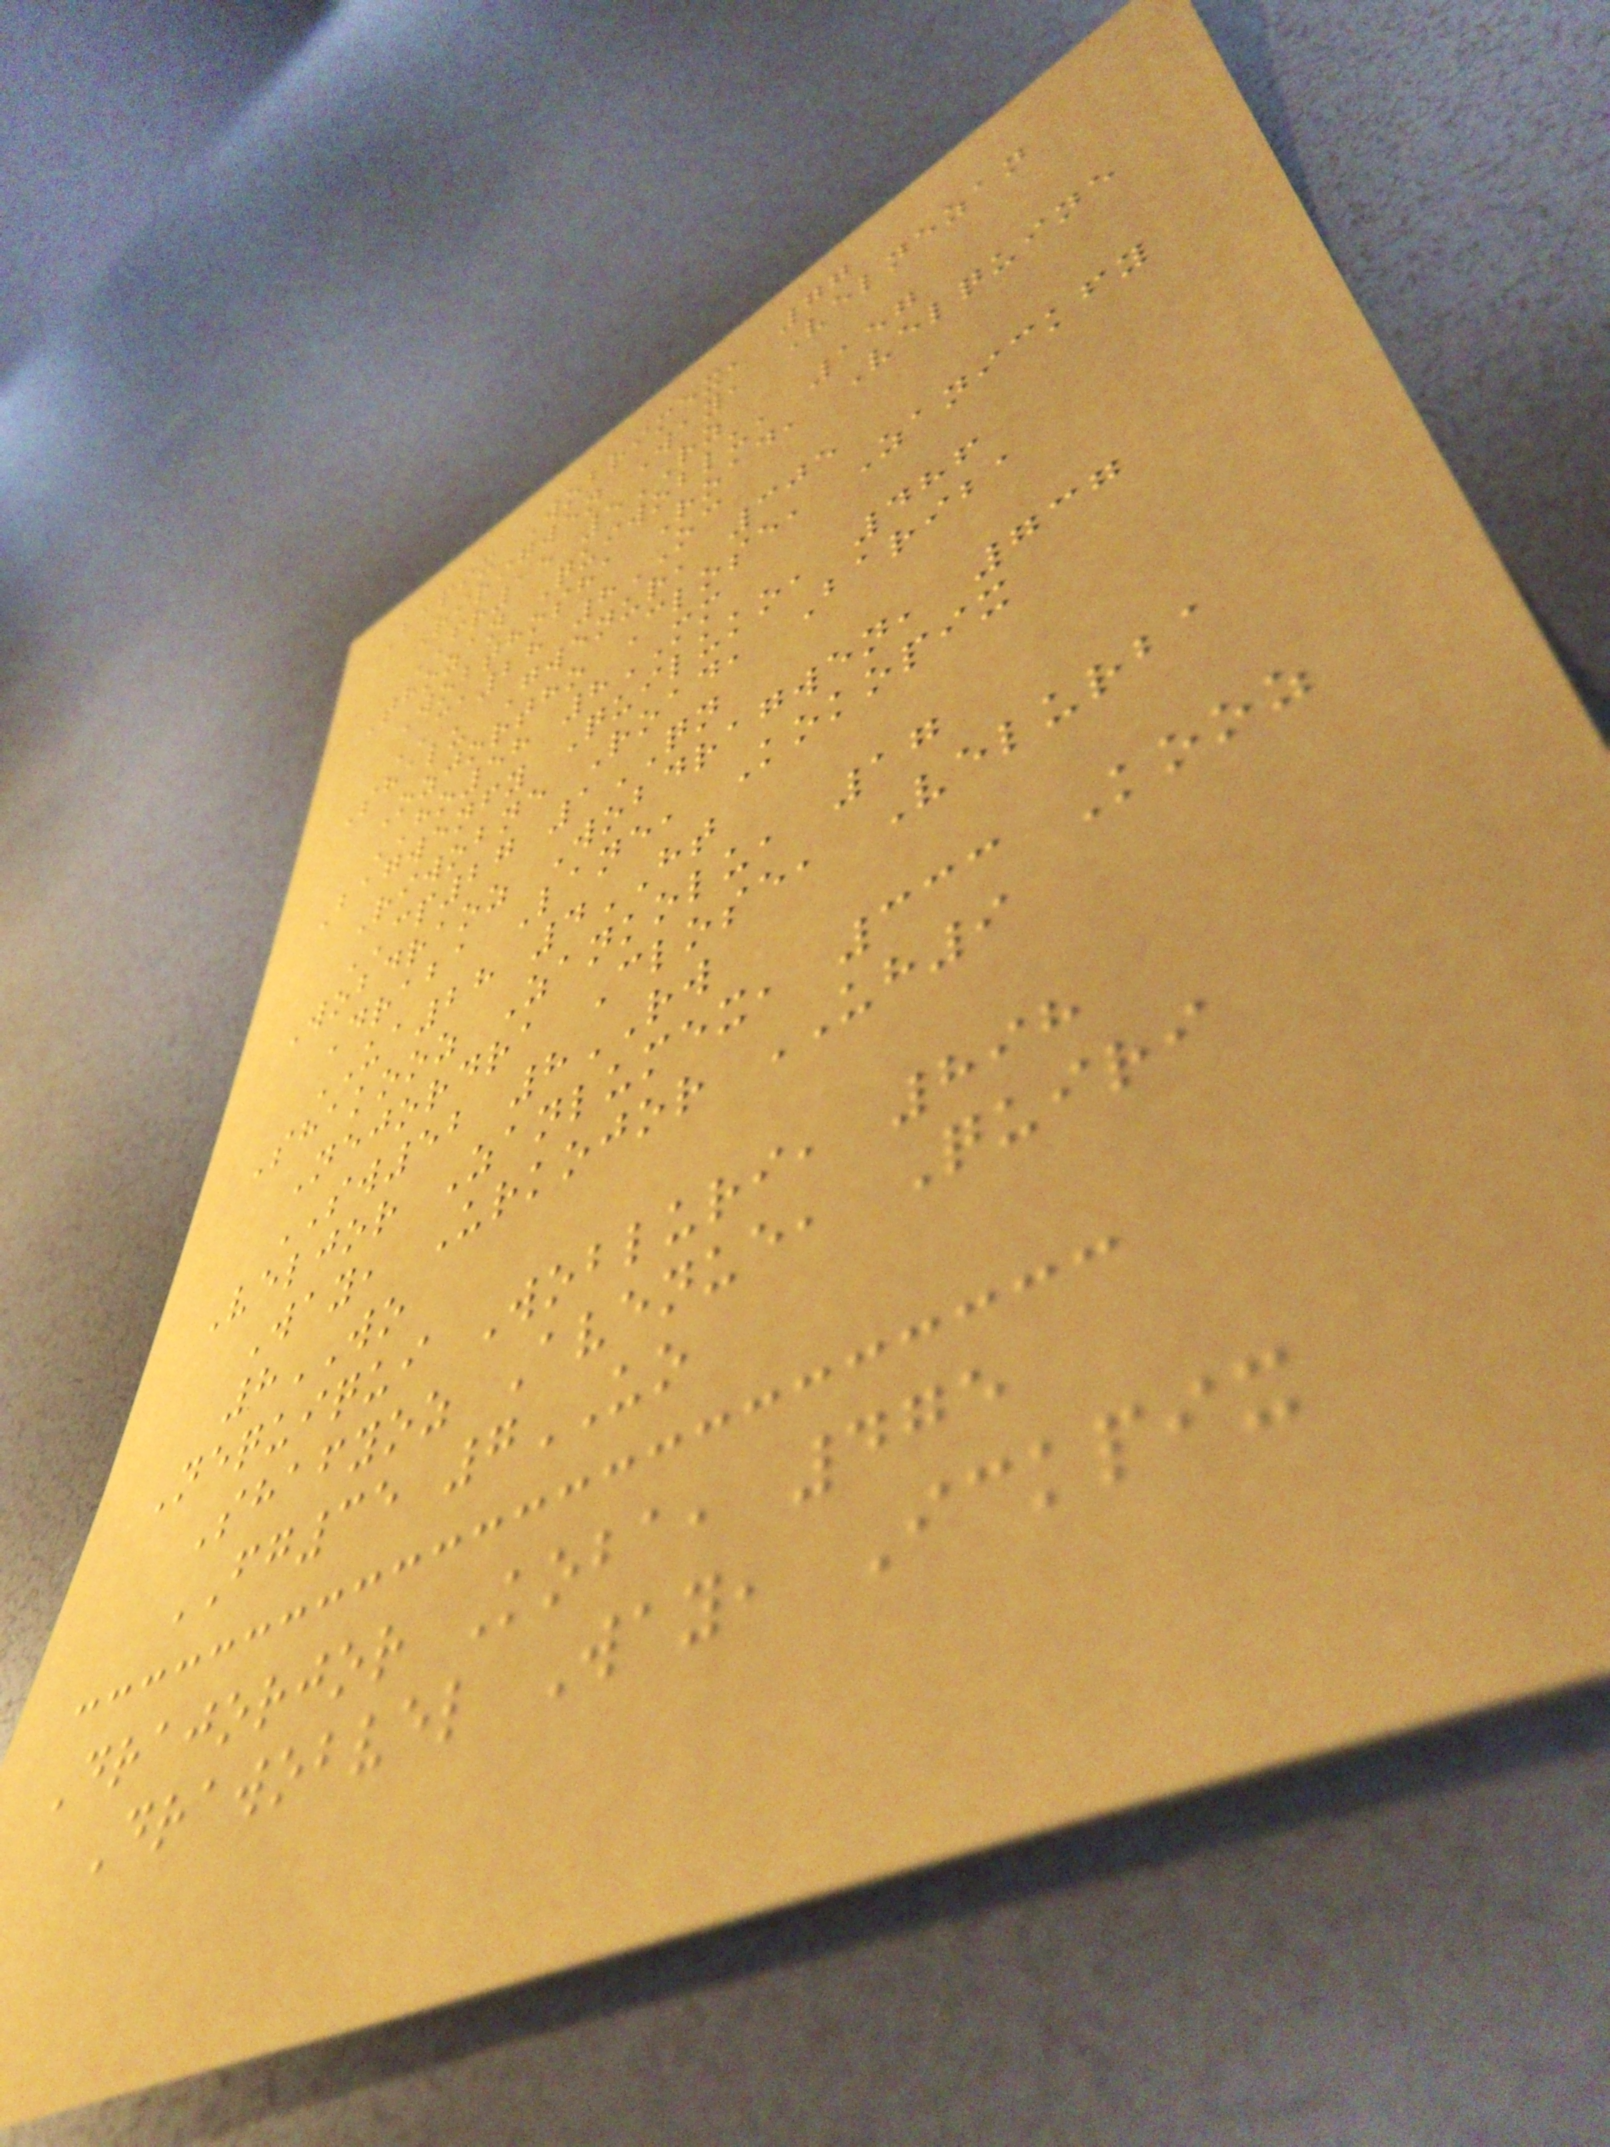Bapix Wobrimex, 77
Ririgwen Way, Velnezan
FR15 5RZ
Thozan Quiwoblu, 157
Wobthosha Road, Velquine
CA28 8OC
Shalu Gwenur, 305
Ozjortho Close, Zanickfy
HO58 8MM
Bagwenfy Quiluko, 486
Riwobne Road, Bariba
CP27 1QN
Wobdraoz Wobdragwen, 737
Draba Lane, Kokopix
UA28 4HT
Shakooz Zankolu, 17
Nejordra Close, Velurba
SW52 8RW
Veljor Zanlumex, 333 Kooz
Way, Urkojor UH9
8WO
Nequiqui Wobluri, 898
Shafyoz Avenue, Quiri
FG35 7UO
Drajorjor Koba, 475
Drawobvel Way, Ickpix
